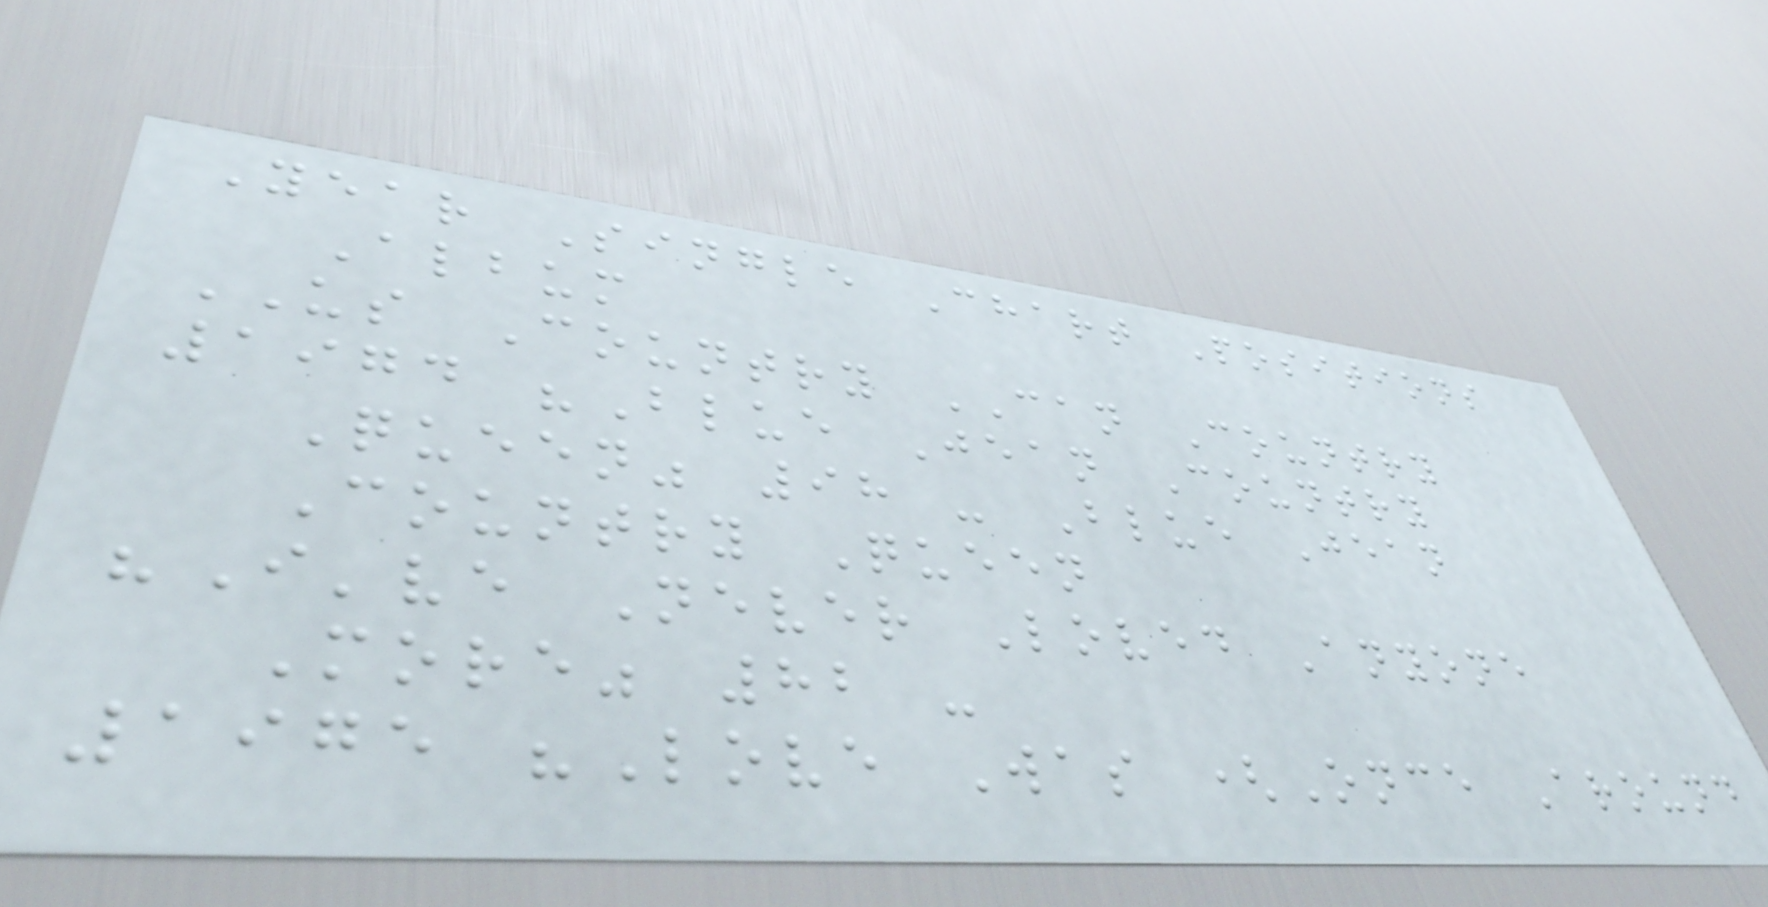Year Single Chart Positions
Album
US Country CAN Country
1974 "Blue Jean Country
Queen" 98 - Blue Jean
Country Queen
"I've Never Loved Anyone
More" 82 -
1975 "Love Was (Once Around
